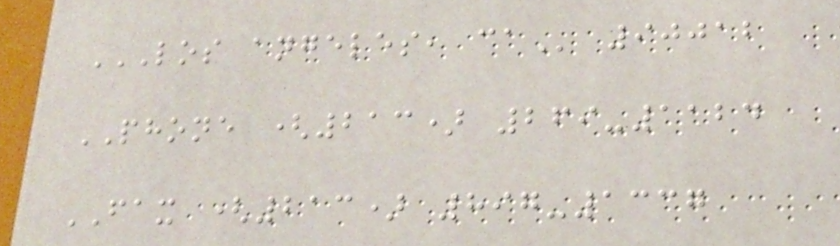LOS ANGELES, CA 90012
PHONE (213) 269-1124
FAX (213) 897-1337
